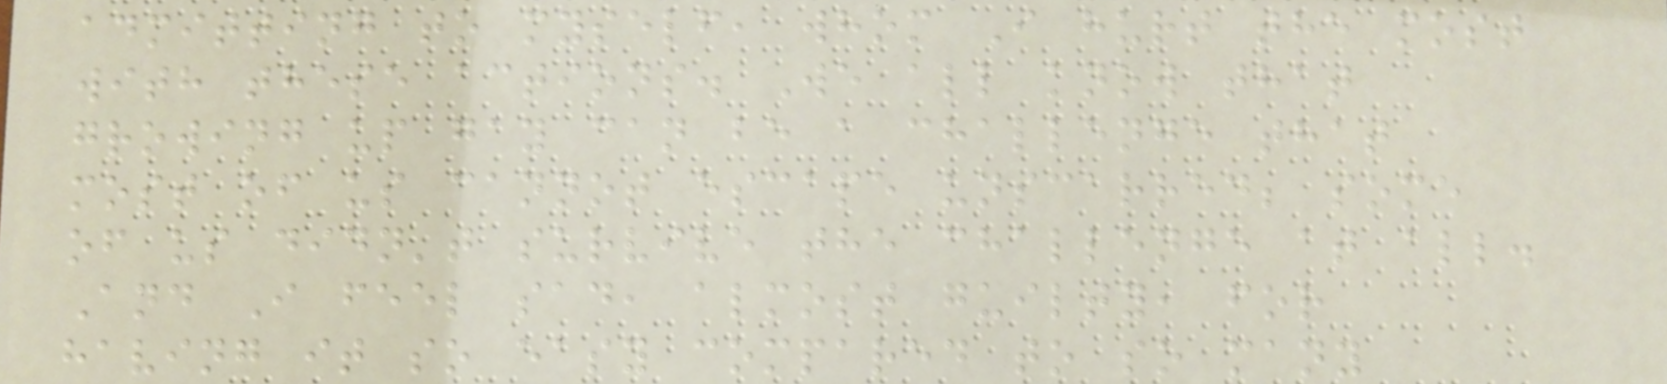admitting to myself, whom I hurt the most
with these actions. We all know that
growing up gay can be a challenge that
most of us cannot escape unscarred; some
of us didn't survive the challenge at all.
And I feel sad, almost guilty, for
having it so easy compared to so many
